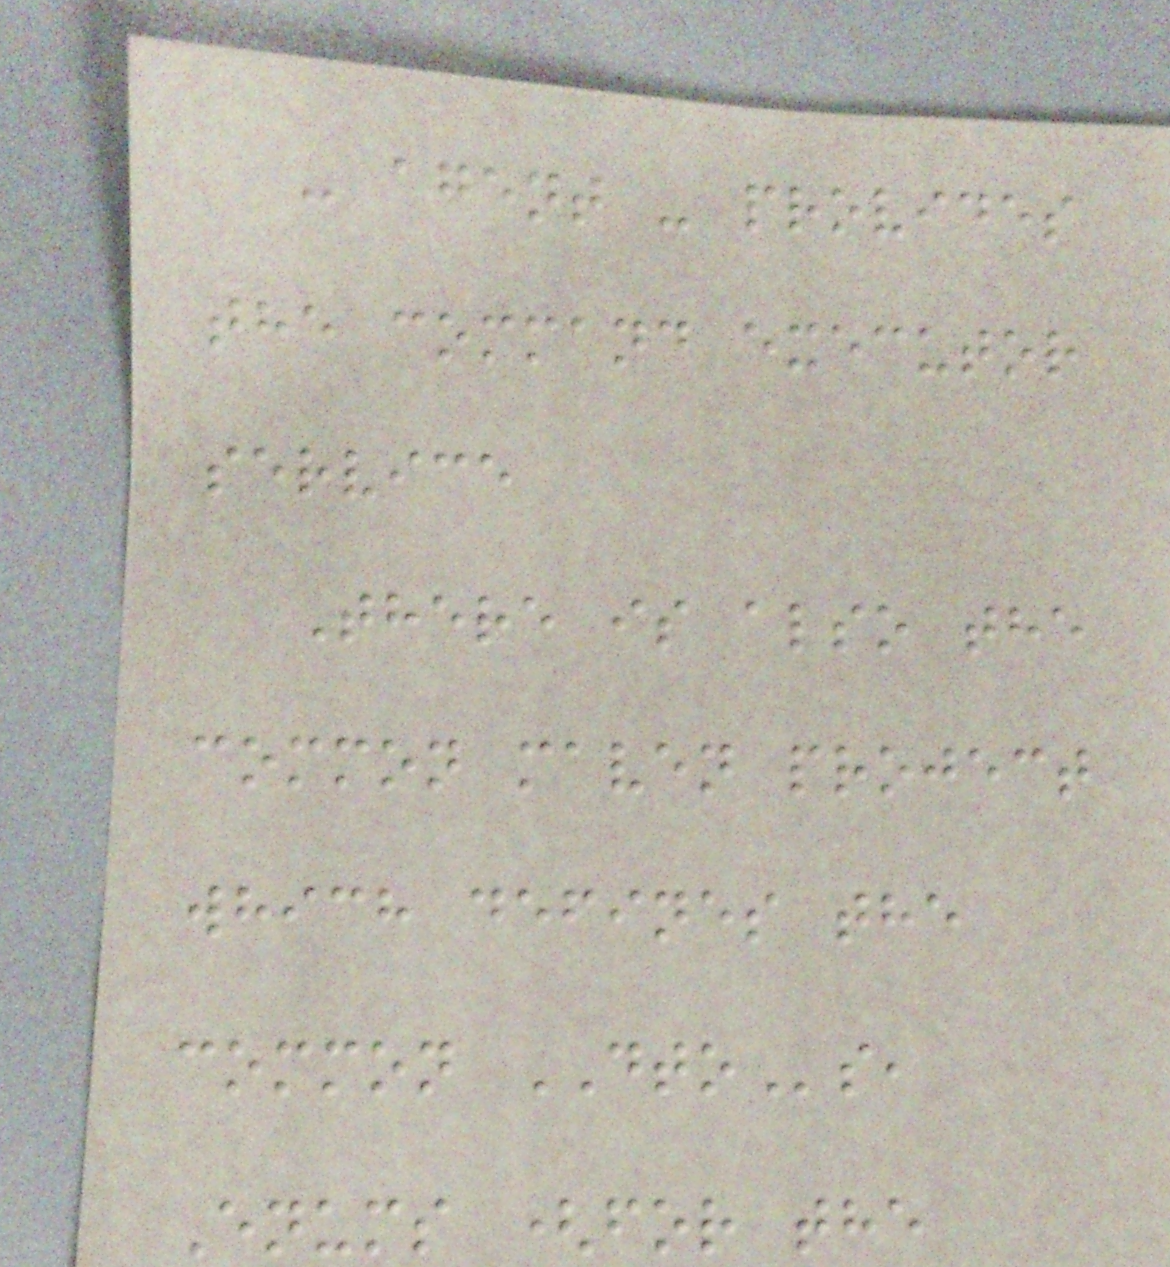- agent - provides
the command executor
service
There is also the
common maven project
which defines the
common DTOs,
Enums (for the
